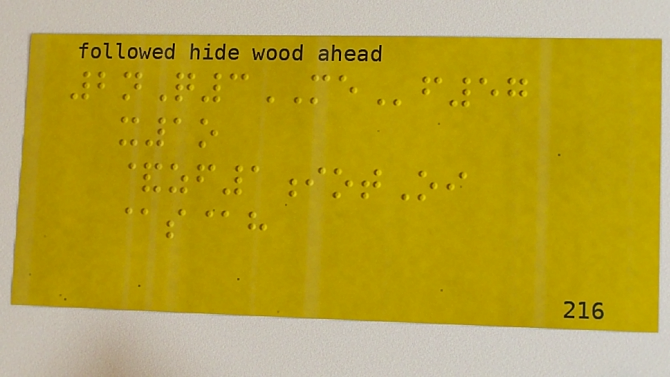2nQ3MEf57
x1o
&zf1iotOi
@s@h
